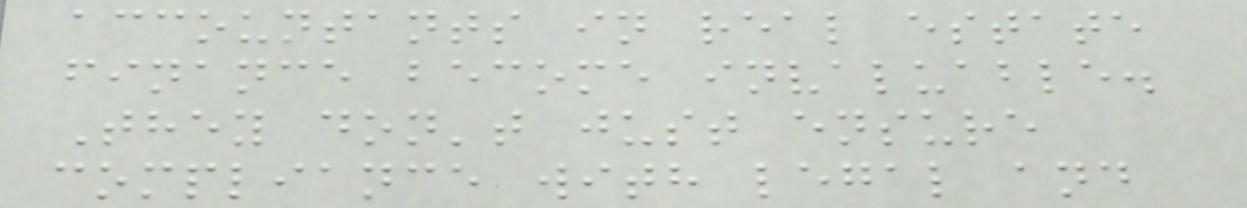accountants in real estate
finance become invaluable.
They don't just ensure
compliance with legal and
